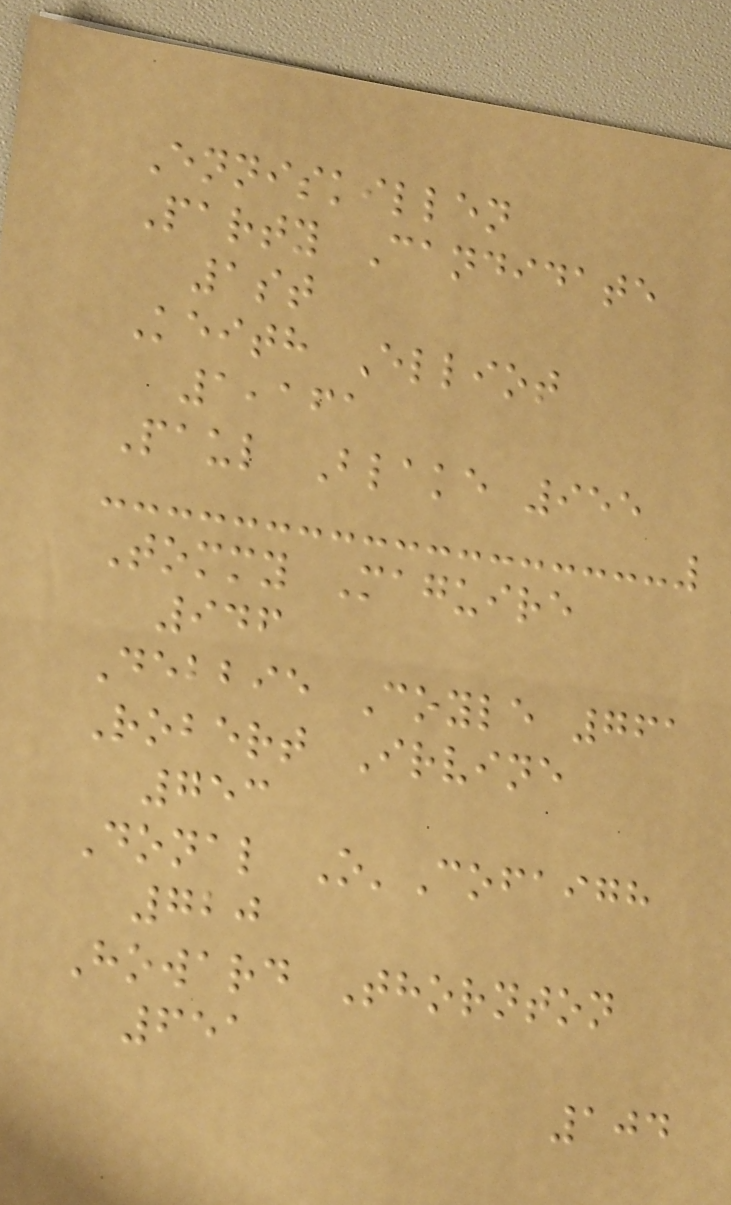Enniskillen
Party Candidate
1st
Keith Elliot
1,161
Paul Blake 955
Tommy Maguire
946
Debbie Coyle 761
Robert Irvine
753
Donal O'Cofaigh
720
Howard Thornton
651
104
